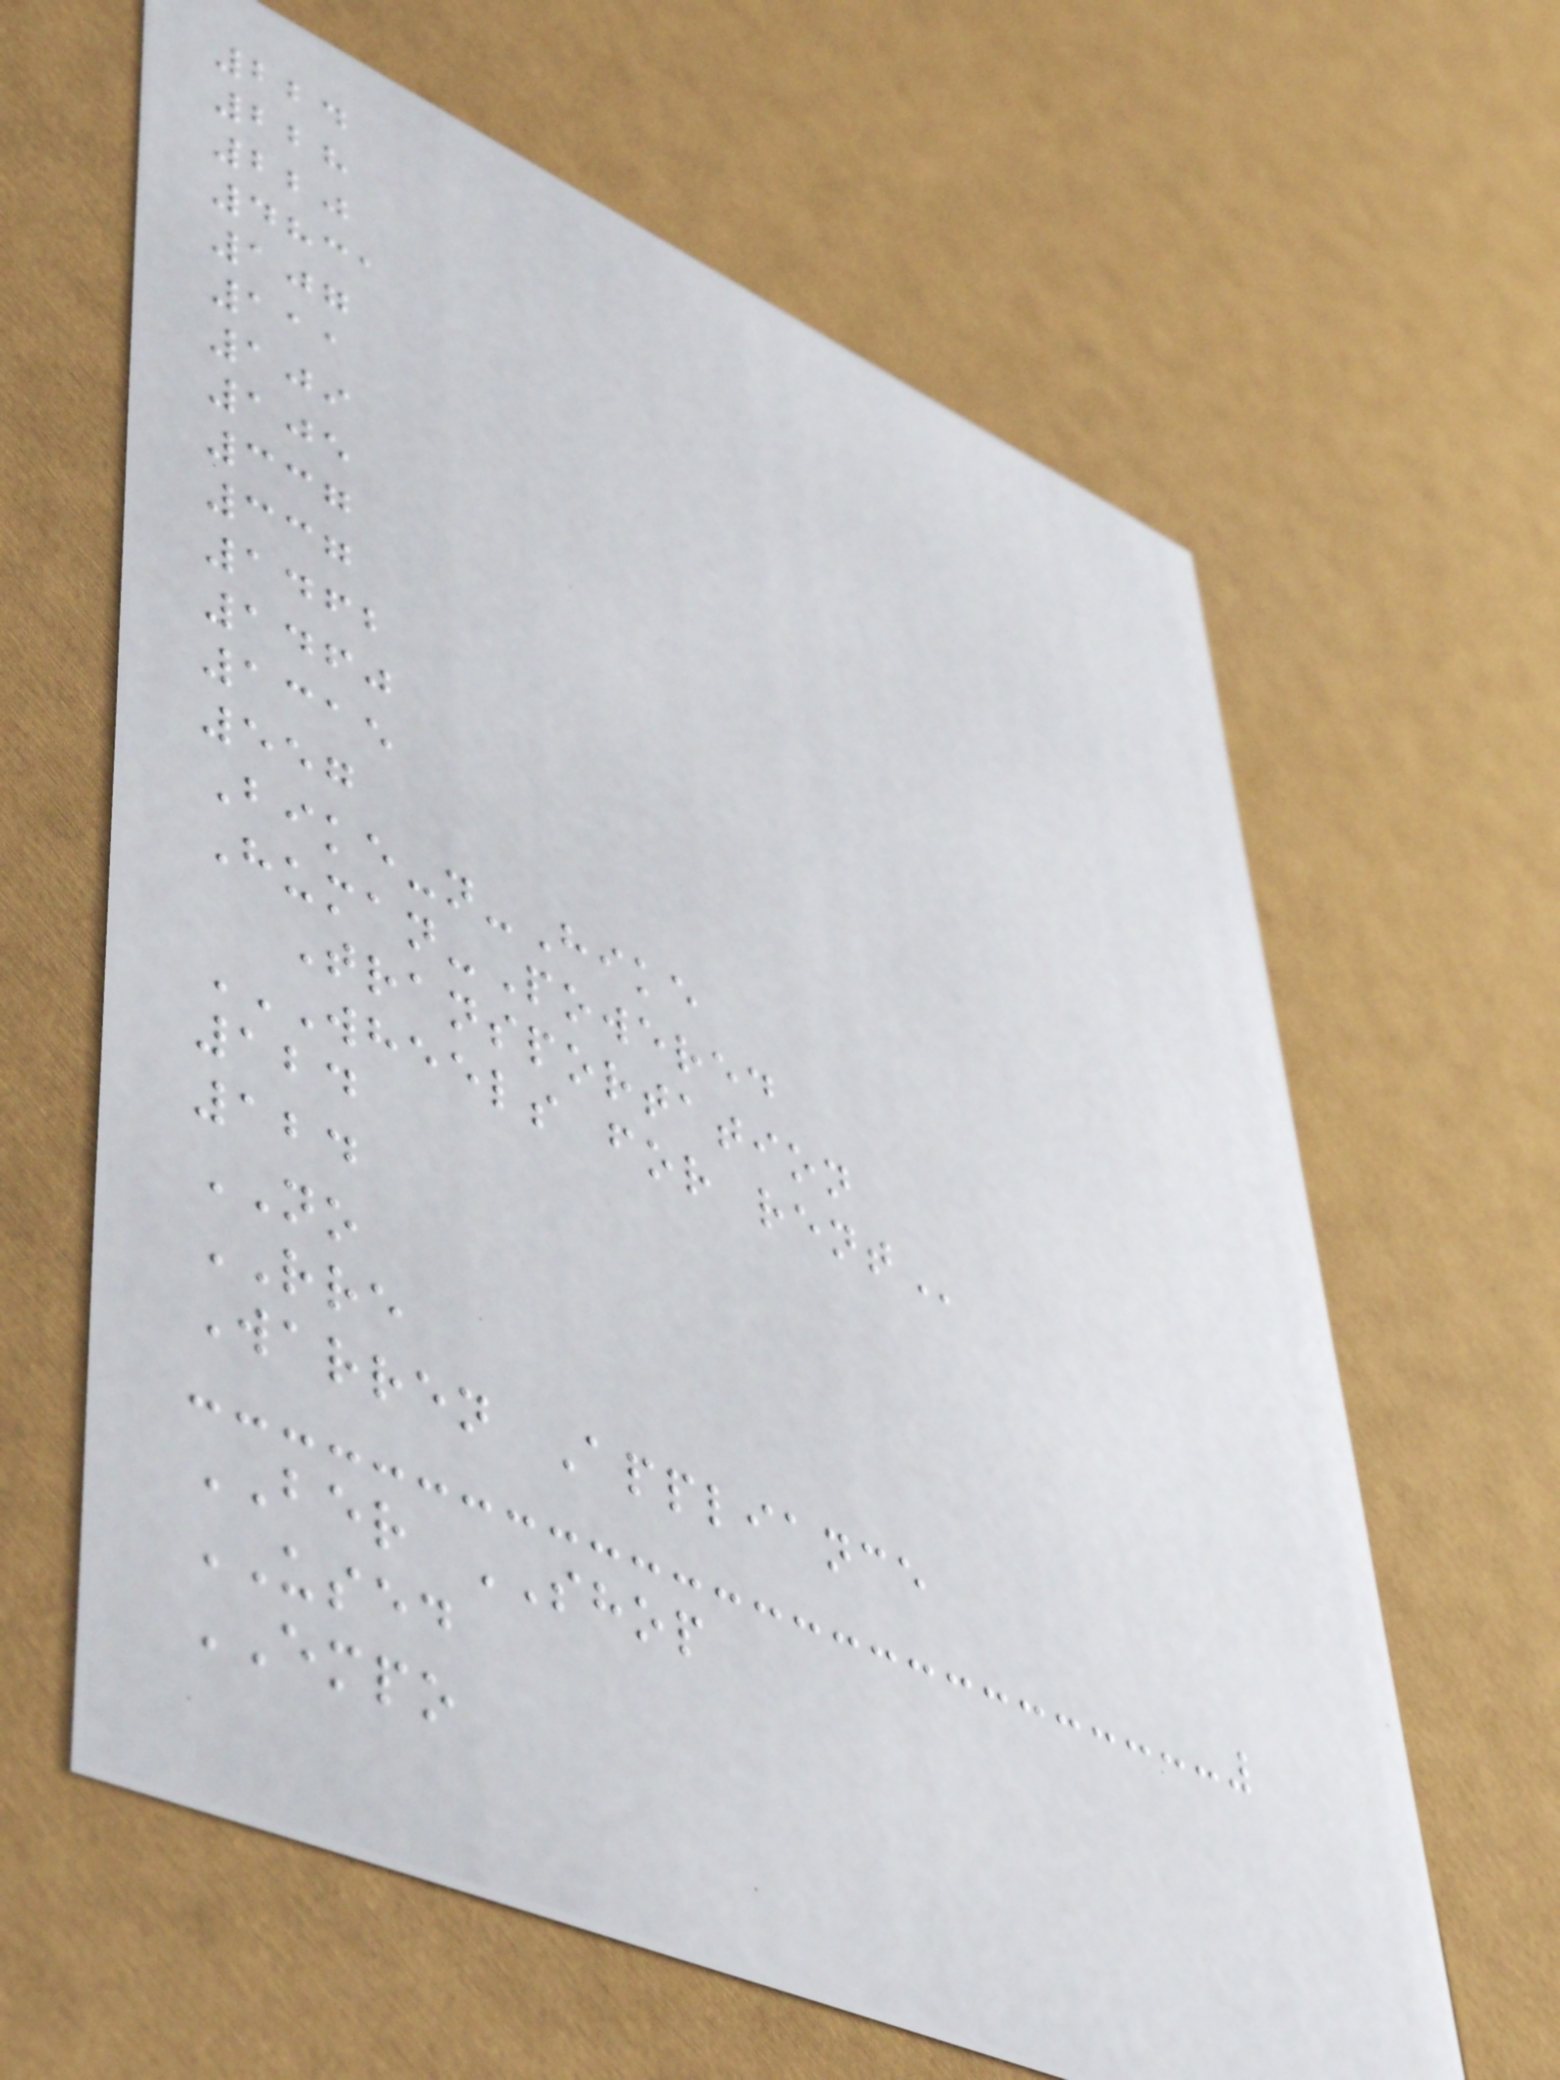224
228
220
4831
107
111
109
105
337
337
1462
1460
1315
557
Bike-n-Hike
Human-Powered
Transportation
WHEELS FOR RENT
124
124
NO
RRE
Warren Appliance
BER SHOP
USED
EMPO
